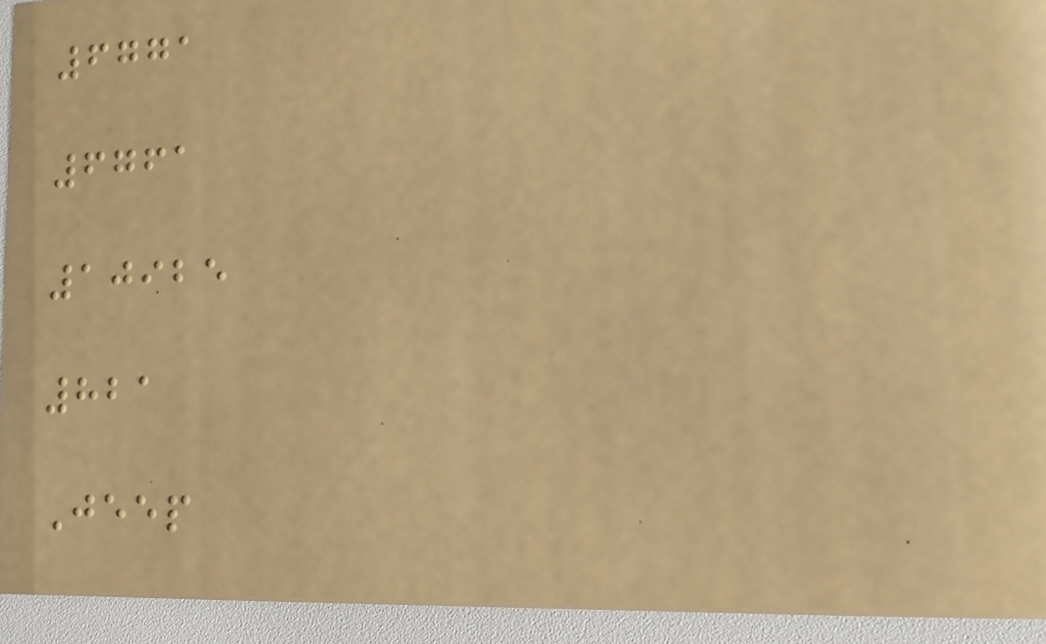6771
6761
10925
821
Jeep
